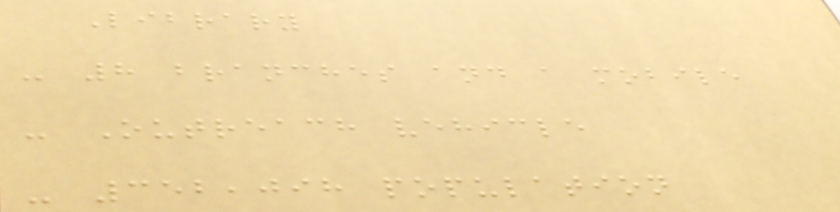Library
- 8 branches and a mobile
- Outreach vehicle
- 352,098 population
